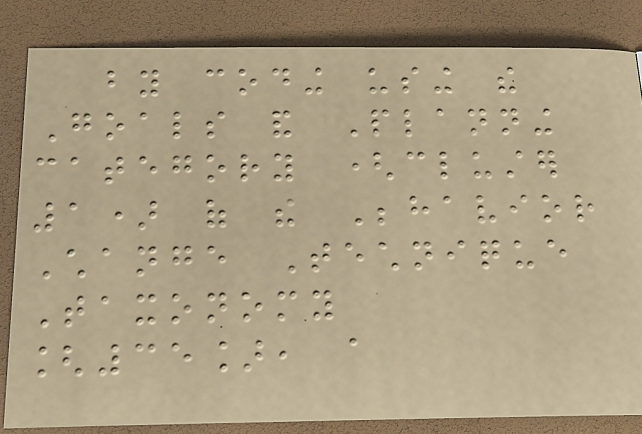by coding using the
Goals and Planning
category (cluster
1) of the Behavior
Change Technique
Taxonomy
[35], a
